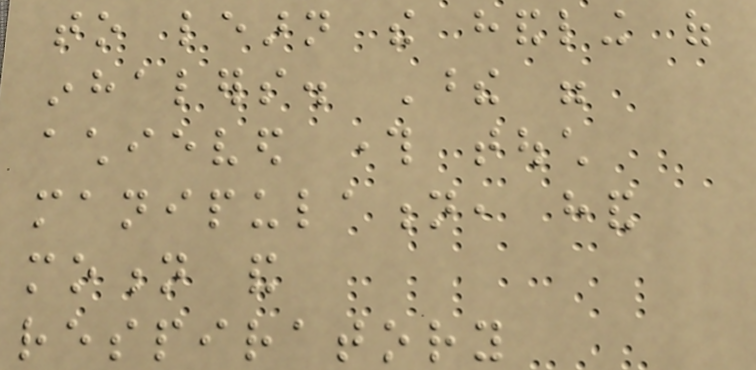to learn the handling of
inhalers. These were
achieved through touch
manipulation, hand
motion and
respiratory
